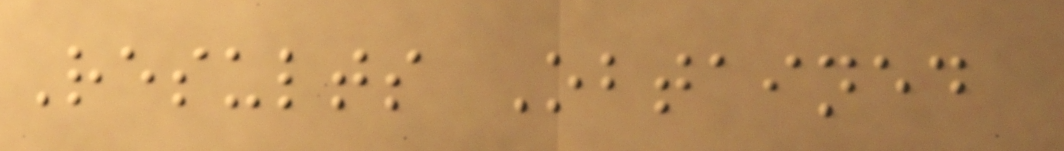Results Obtained
